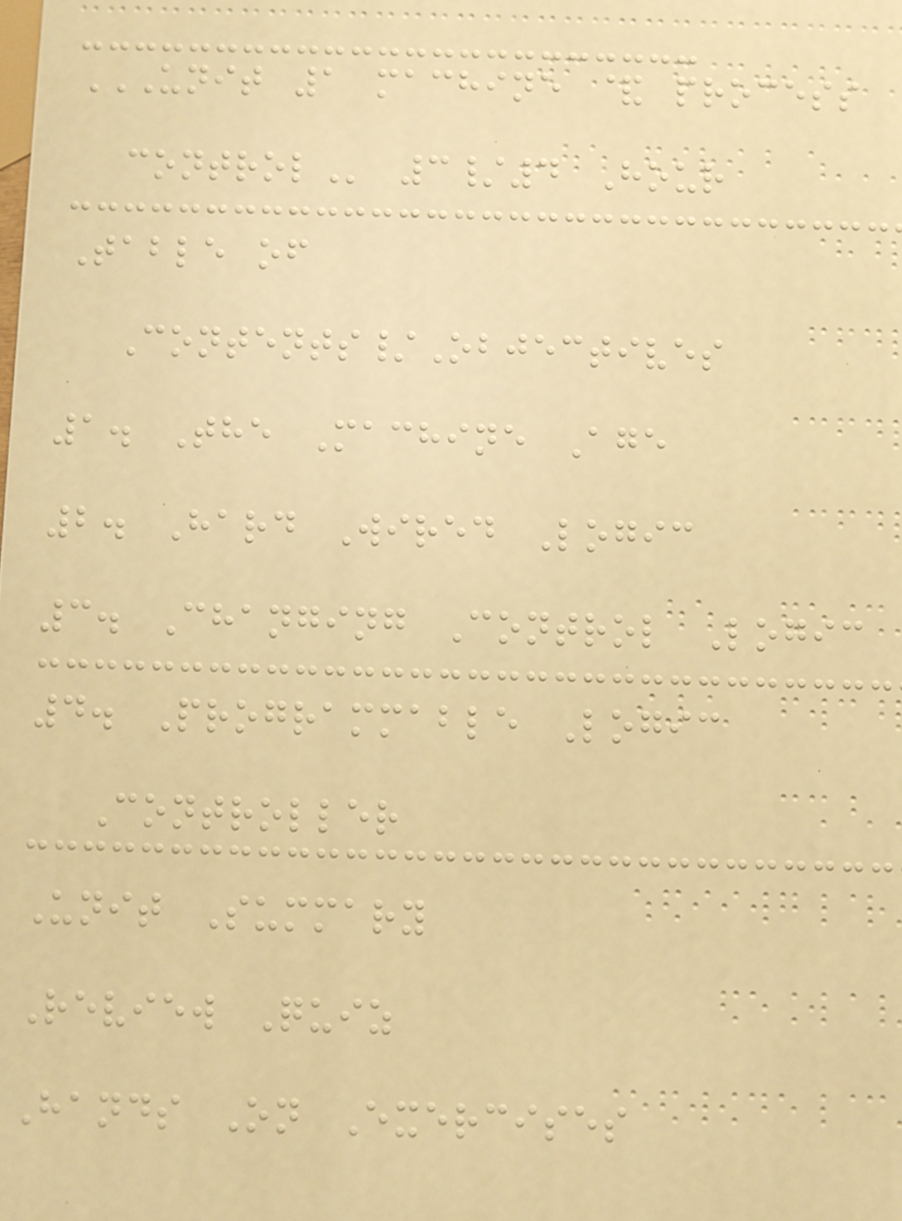UNIT 1 MACHINE & PROCESS
CONTROL 3/4 Hour
Table of
Contents/Objectives
1. The Machine Age
2. Hard Wired Logic
3. Changing Control Logic
4. Programmable Logic
Controller
Unit Summary
Review Quiz
Hands On Exercises
